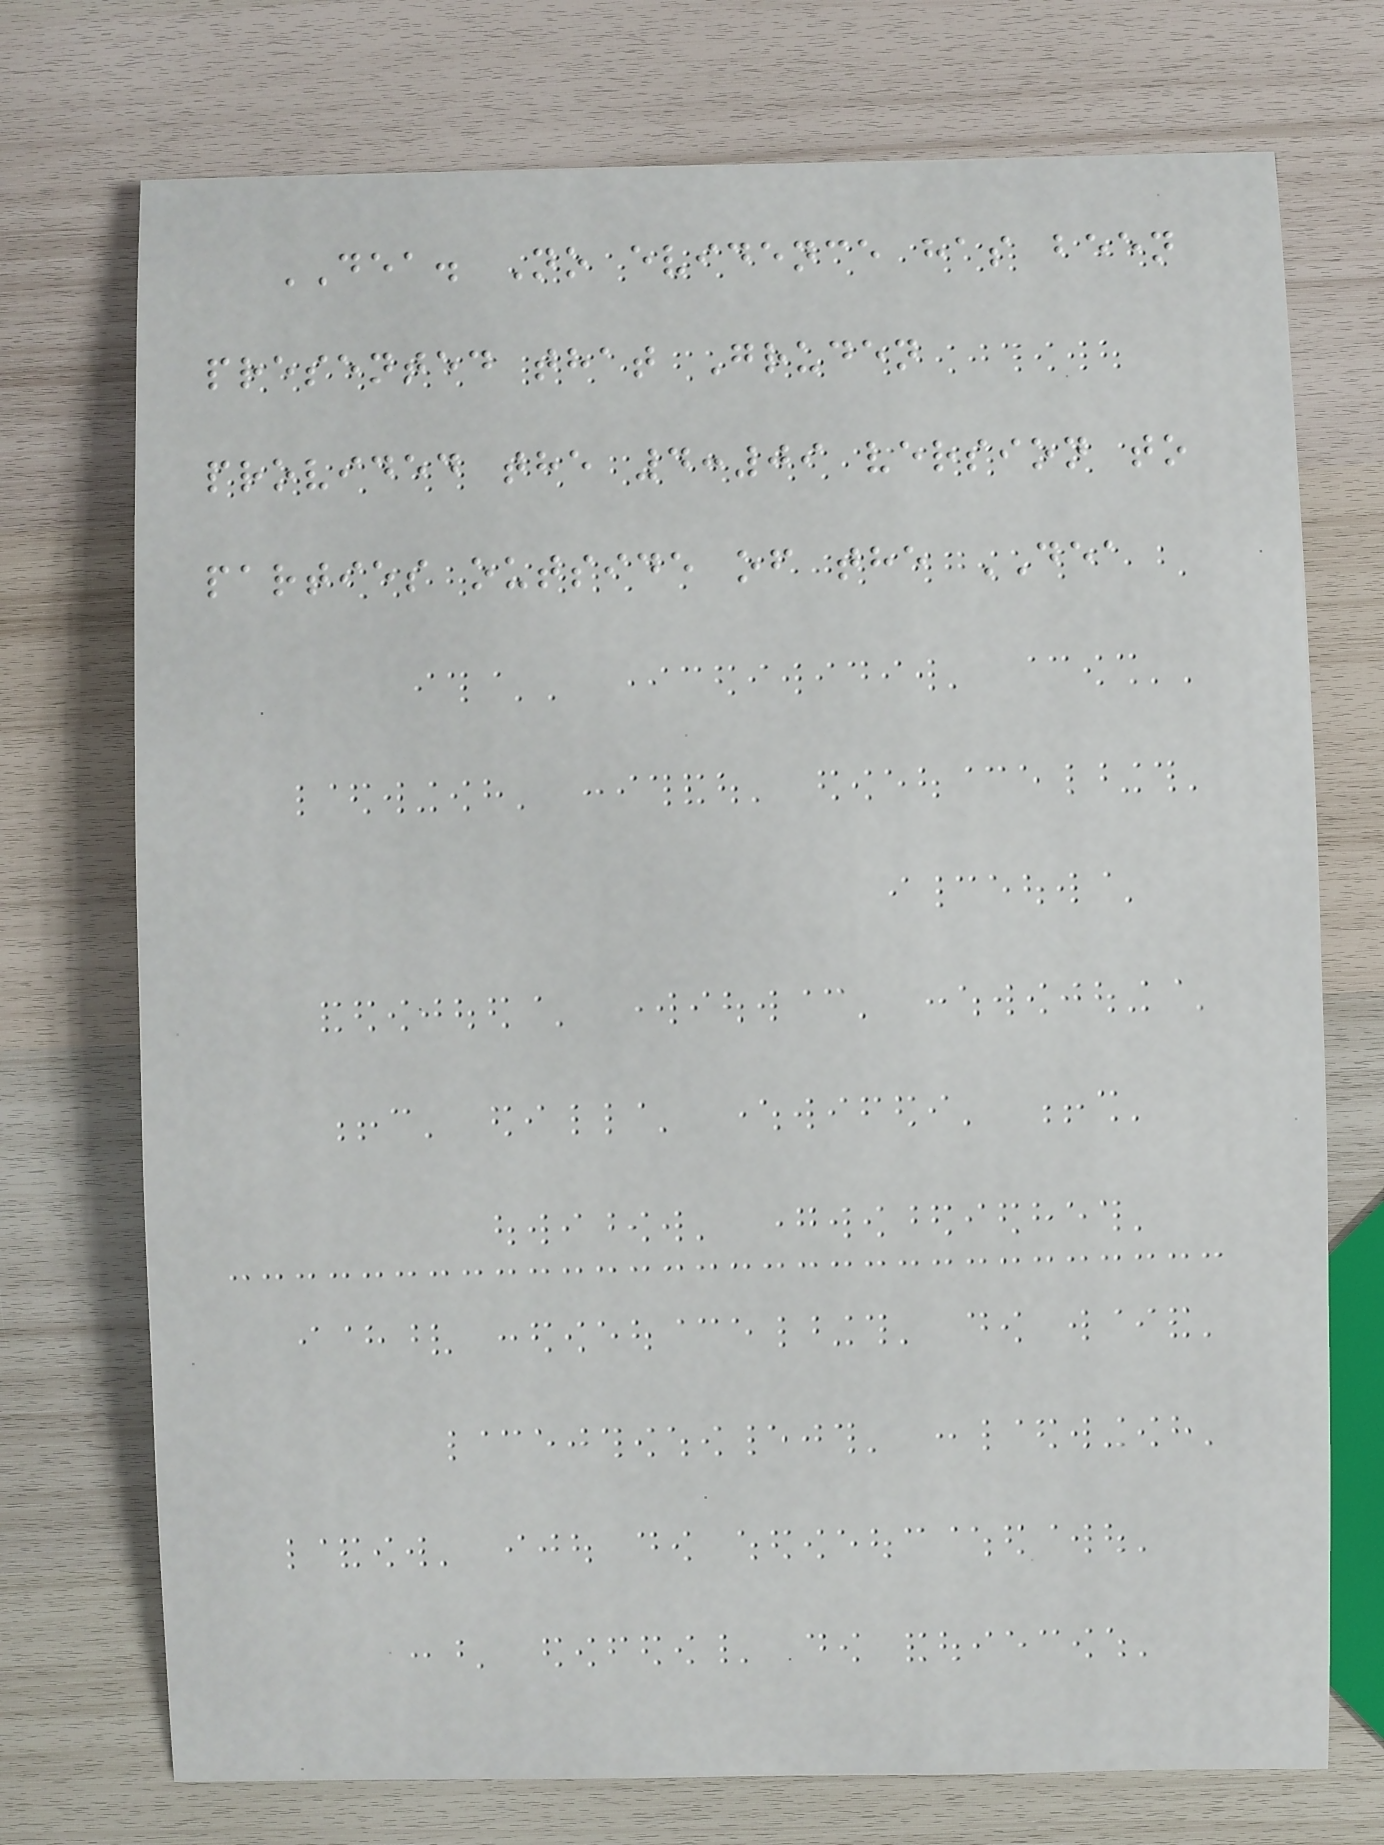DEA. No evidence has been
presented that Gruden
provided the 4:09 version to
parties outside of the DEA
